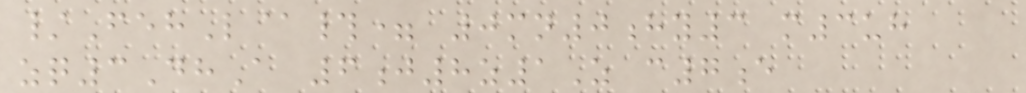/FehL@#= 0mn0hy3 m3uh
zq3DhA 6j8z1Z c7e
